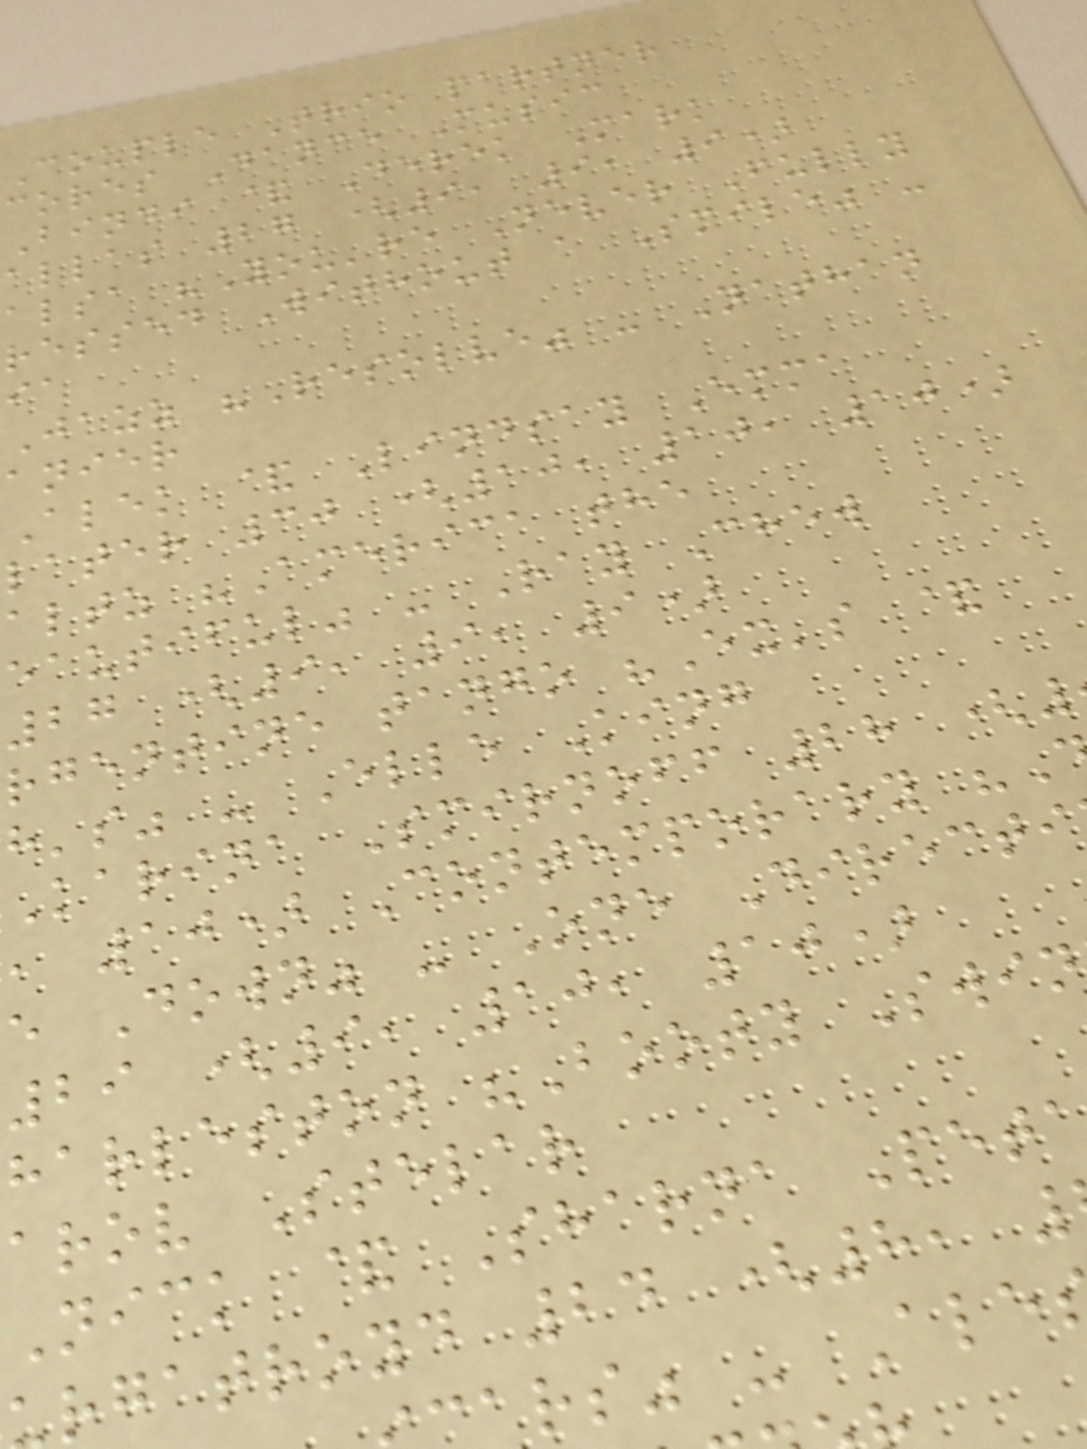Couple Trio partner
cores Dance Music
Bindi & Derek Mark
allas 27 (9, 9, 9)
alsa "You're Never Fully
ressed Without a Smile" -
Jazz "Resolve" - Nathan
anier
Alek & Lindsay Emma
later 30 (10, 10, 10)
altz "America the
eautiful" - Ray Chew
27 (9, 9, 9)
rgentine tango "Ex's &
h's" - Elle King
Karina Smirnoff 28 (
, 10) Contemporary
e Down" - One Directi
29 (9, 10, 10)
harleston "Booty Swin
arov Stelar
Nick & Sharna Pet
rgatroyd 24 (8,
ars" - Ale
